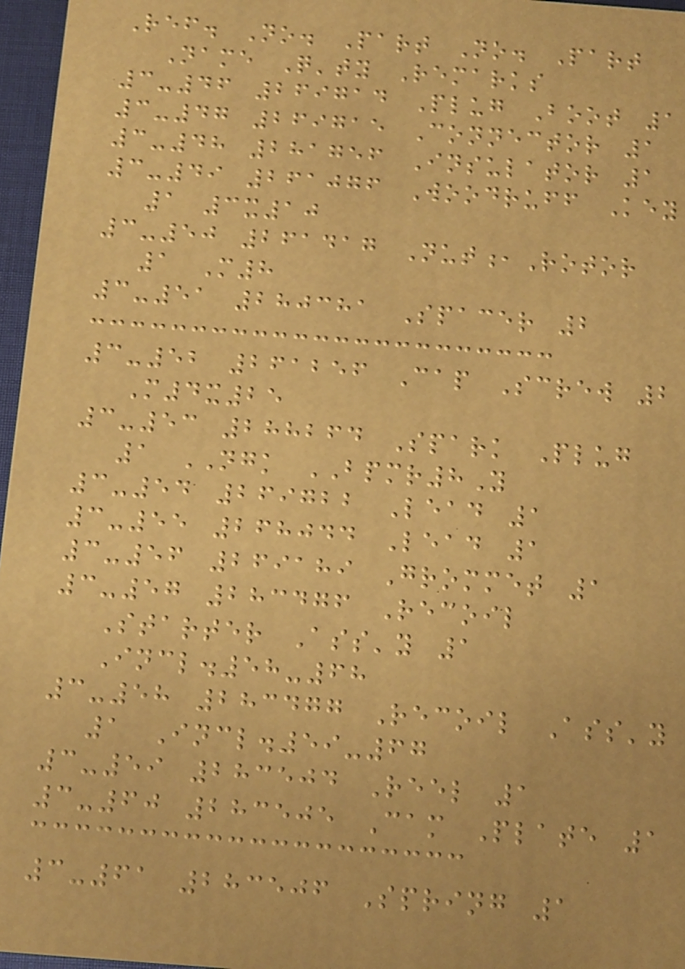Ref. No. Part No. Part
Name Q'ty Remarks
3-46 269714 Plug Boot 1
3-47 269715 Connector 1
3-48 281756 Insulator 1
3-49 261076 Woodruff Key
1 3x10
3-50 261417 Nut,Rotor
1 M8
3-51 280381 Spacer 2
3-52 261256 Cap Screw 2
M4x25
3-53 288264 Spark Plug
1 NGK BPMR8Y
3-54 269722 Lead 1
3-55 268044 Lead 1
3-56 269189 Grommet 1
3-57 283476 Recoil
Starter Ass'y 1
Incl.58-68
3-58 283477 Recoil Ass'y
1 Incl.59-67
3-59 283504 Reel 1
3-60 283505 Cam Plate 1
3-61 283506 Spring 1
